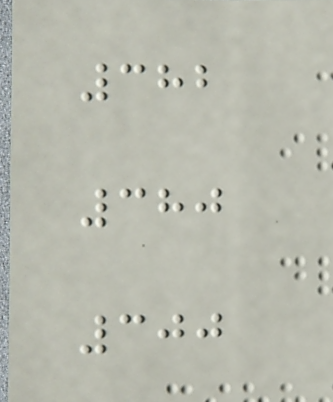382
380
300
